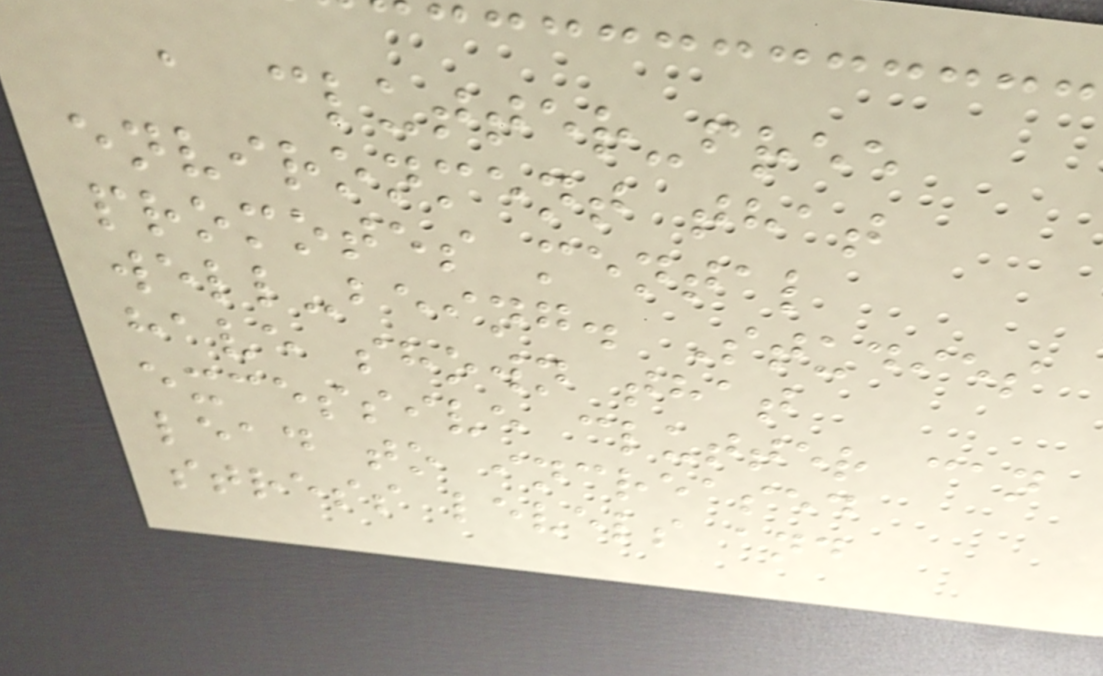a clutter-free
environment that
promotes mental
well-being. Studies
have shown that
excessive clutter can
lead to increased
stress levels and
